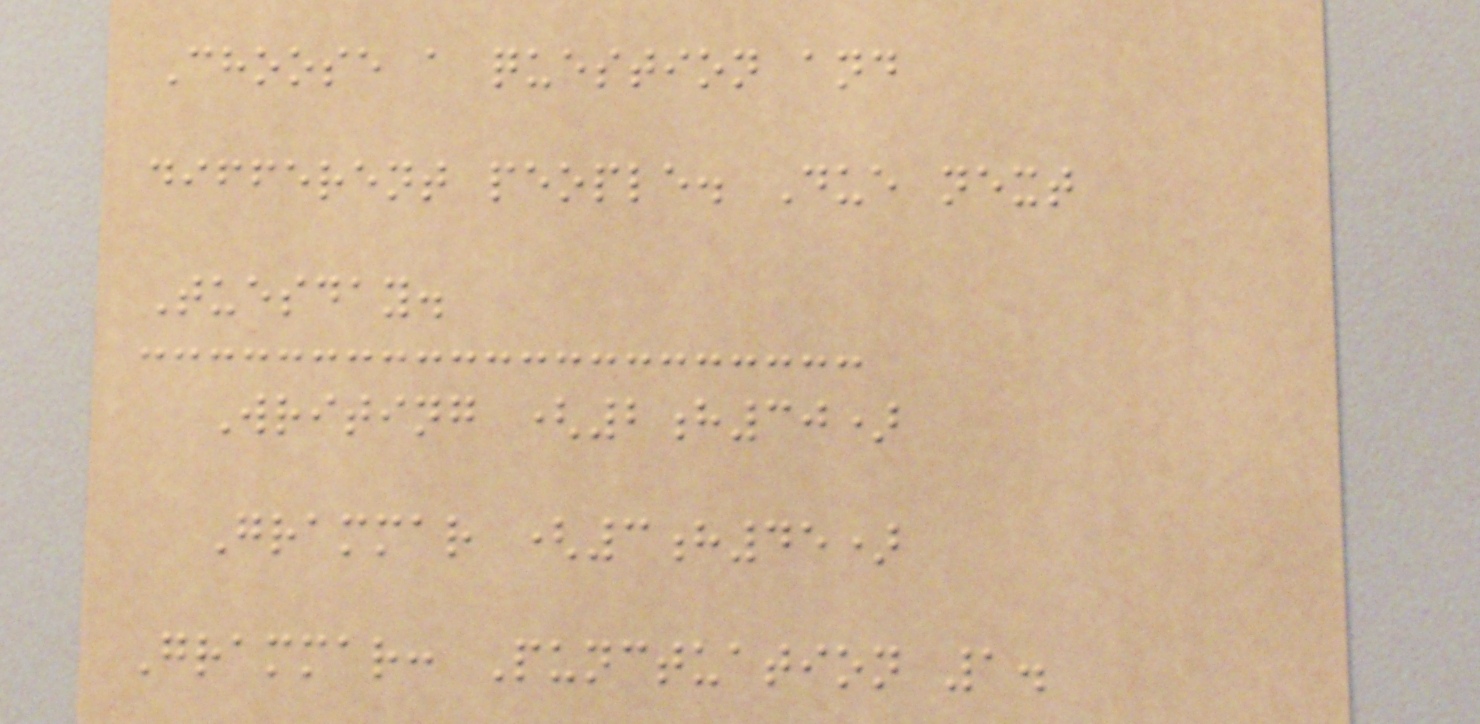Choose a question and
different people. Due next
Tuesday.
Writing (2h30)
Grammar (3h45)
Grammar: Punctuation 1.
